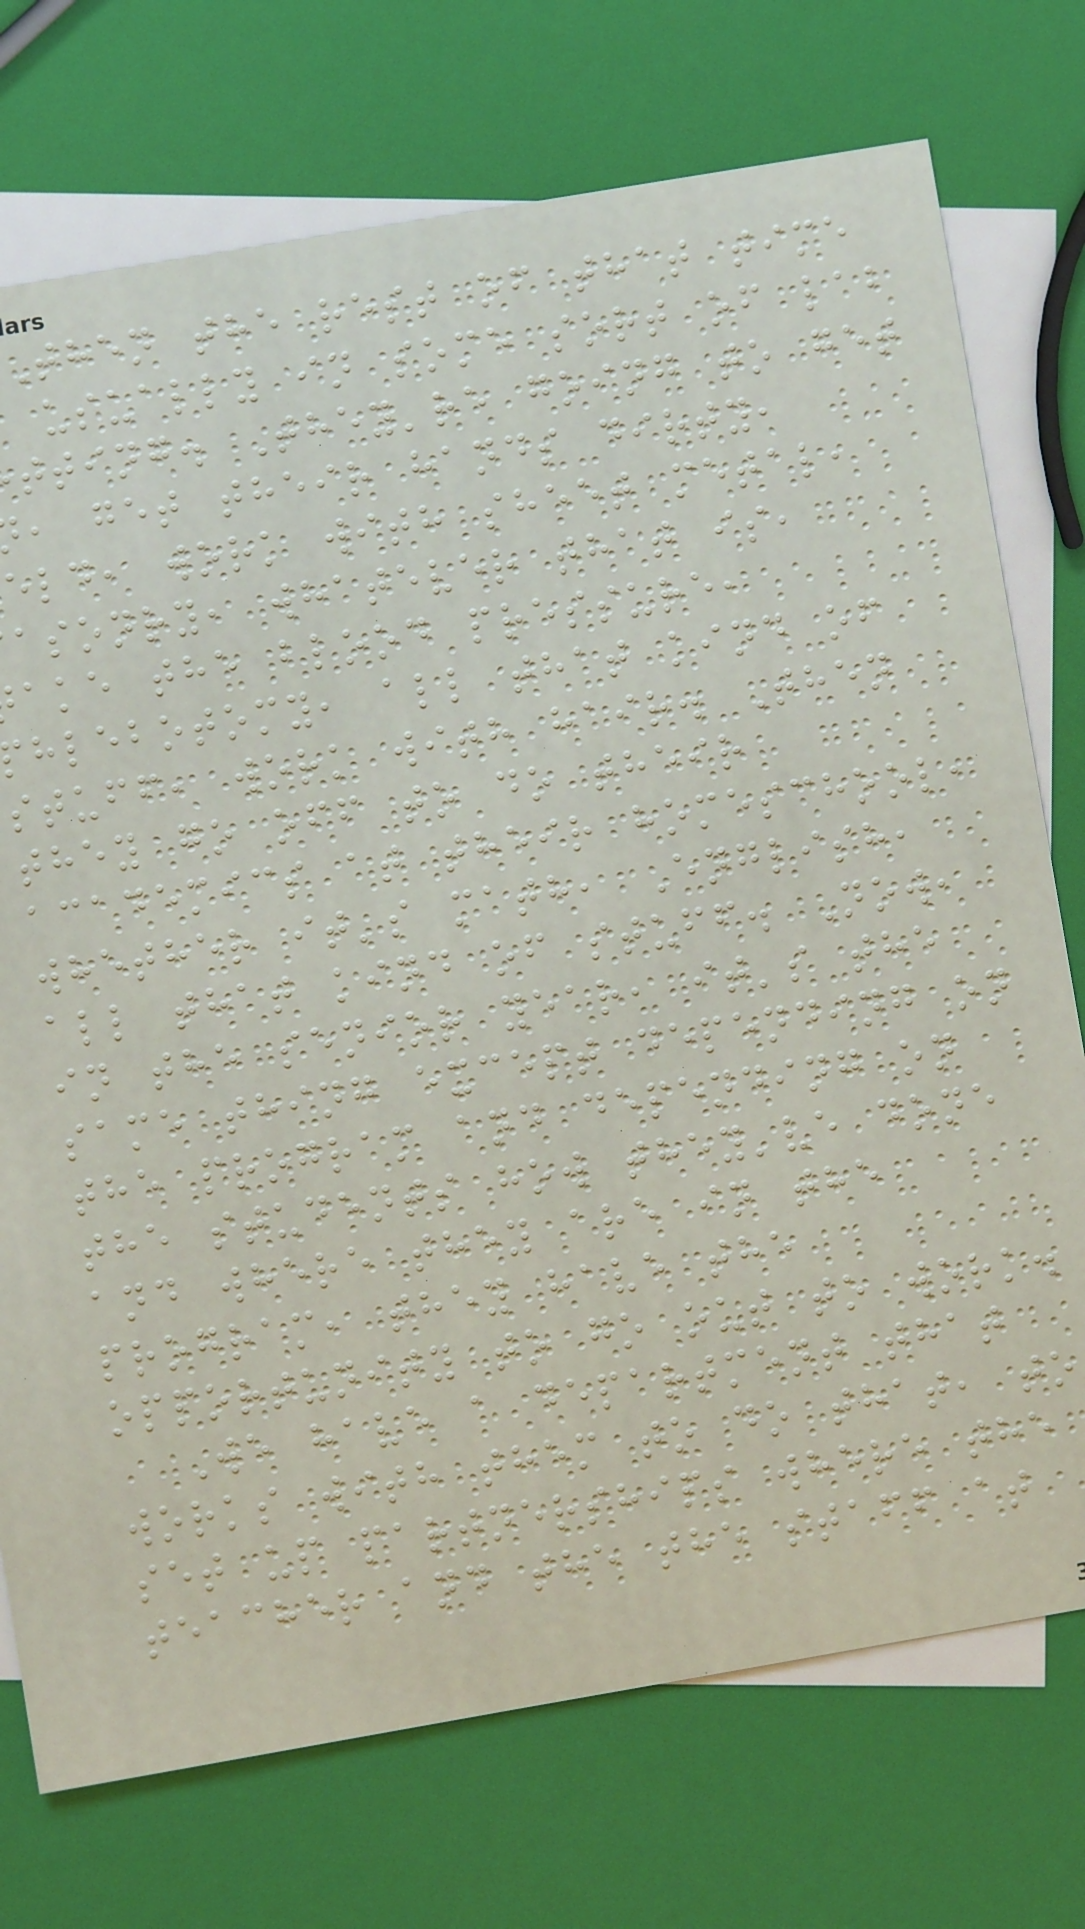then the rest of that time
usually in some sort of lab
tting. They're going to get
, get their hands dirty,
eld, work with sheet metal,
asonry, whatever that is,
ake the blood pressure,
hlebotomy, all that kind of
stuff, work with hair. Then
they go off to do their
academics at their homeschool,
whether it's math, English,
all that kind of stuff. Now,
in the senior year, it's the
same thing except depending on
the program and depending on
the students how they've done
and where they are in the
program, they have the
opportunity to go out to work.
We have a department that
works with them to do that, to
set up partnerships where the
teacher and the the staff at
